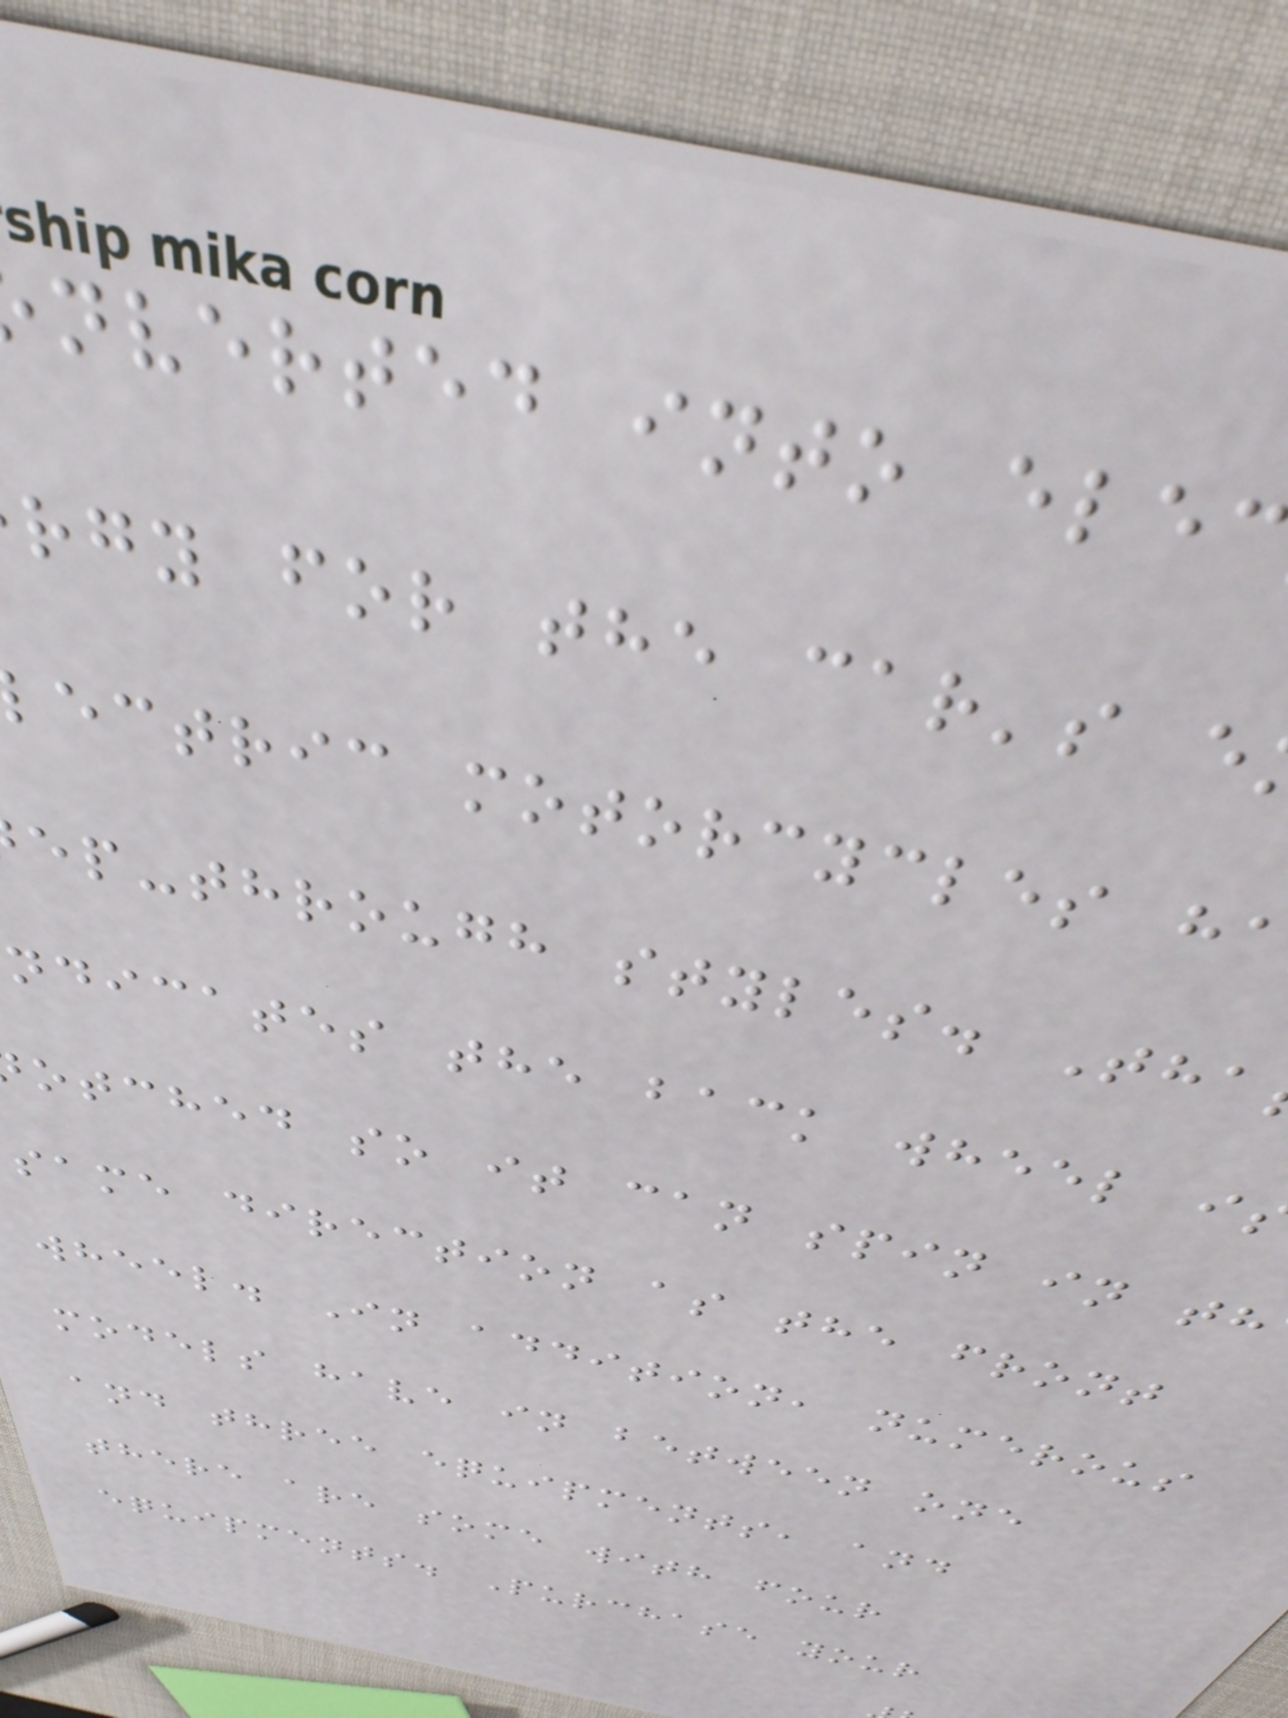nverted into ele
rgy for the car's e
ectric motorcycles h
ep-through styles. Tha
ndicates the back wheel i
otched so it can spin in th
same direction as the front
wheel. In addition, numerous
models have in between one
and three equipments, and
there are some with four
equipments. Purchase your
